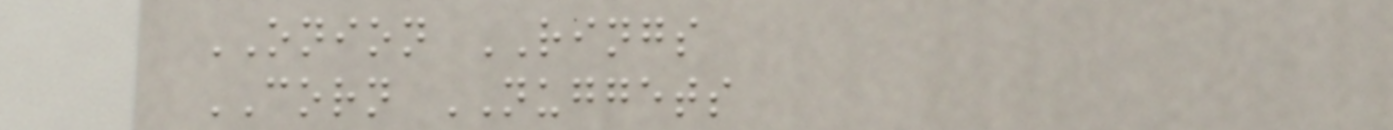ONION RINGS
CORN NUGGETS
